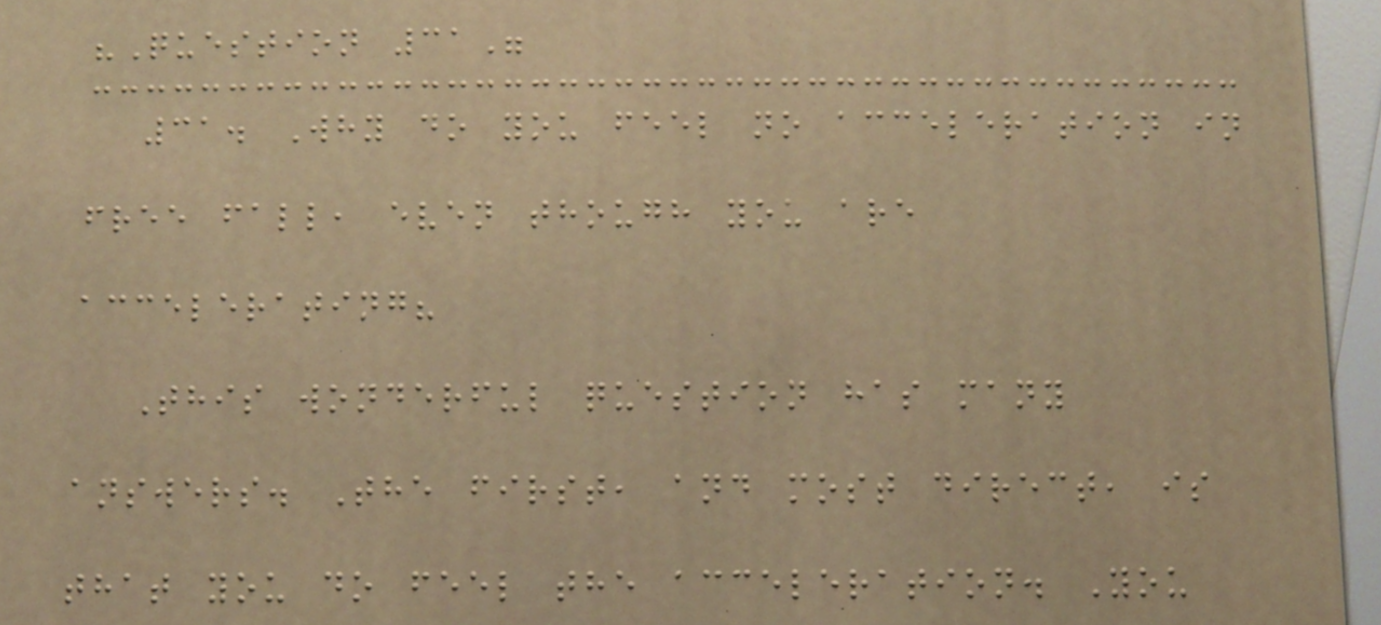"Question 31"
31. Why do you feel no acceleration in
free fall, even though you are
accelerating?
This wonderful question has many
answers. The first, and most direct, is
that you do feel the acceleration. You
